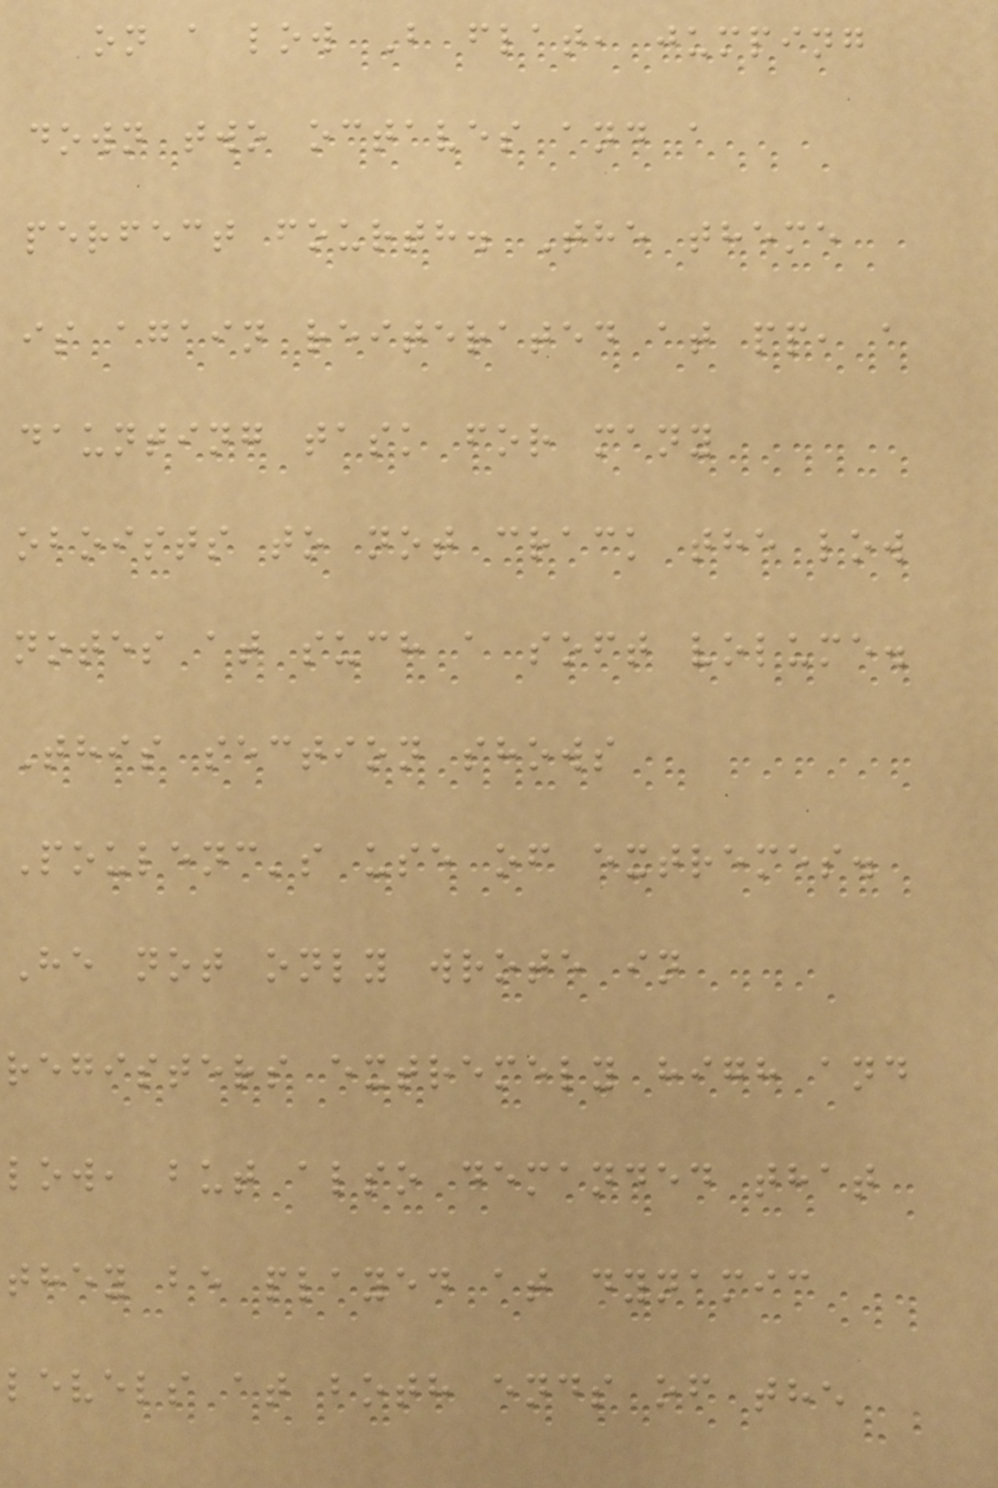on a low B flat, jumping
down two octaves and a
perfect fourth. The theme
is again reiterated at pp, a
daunting task for many
oboists to not crack the low
notes at such a soft volume.
This section shows
Poulenc's use of extremes.
He not only wrote in
registers extremely high and
low, but also demanded that
they be played at dynamic
levels at both ends of the
